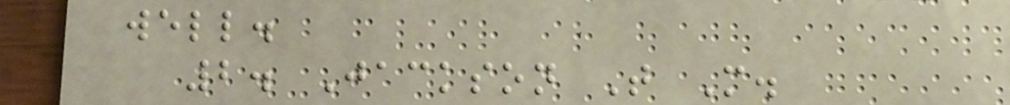well.
2. Jackson T M.
